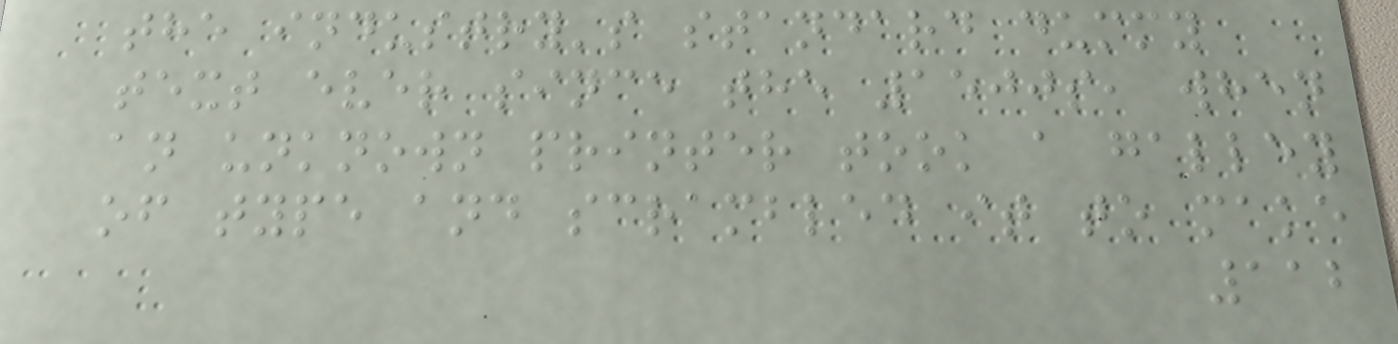the industry's standard dummy
text ever since the 1500s, when
an unknown printer took a galley
of type and scrambled it to make
112
